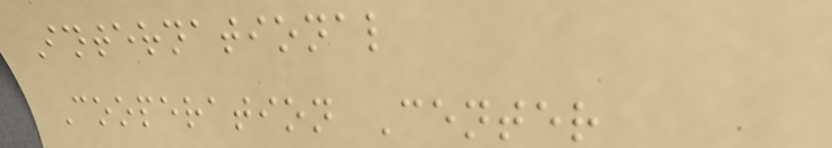International
Cooperation Center
